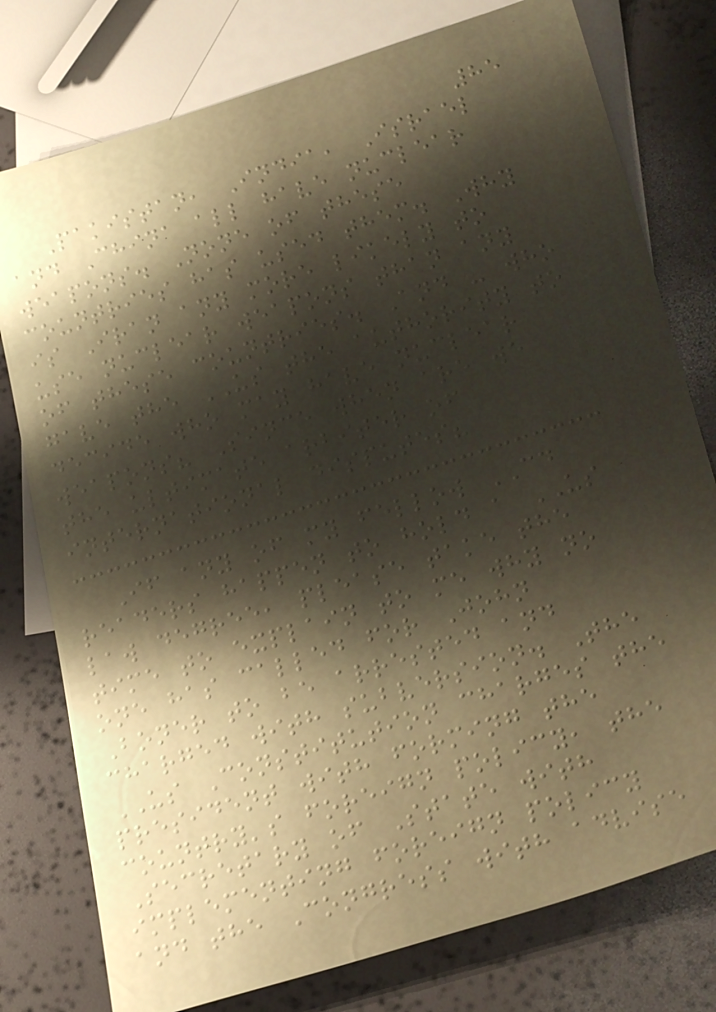85
Pakistan, India, Israel
and China all have nuclear
weapons. None of these
countries has used them. Why
is Iran any more likely to
use nuclear weapons than any
of these countries. And - who
gave the US the authority to
decide who may have nuclear
weapons? Since when are we
the ultimate arbiter of
international disputes?
If any of my fellow CD
readers happen to hold a US
law degree, please take the
time to explain to me why no
one has called for John
Boner to be arrested and
charged with subversion. The
US Constitution charges the
president with forming the
country's foreign policy, the
Secretary of State with
implementing foreign policy
and the Congress with advise
